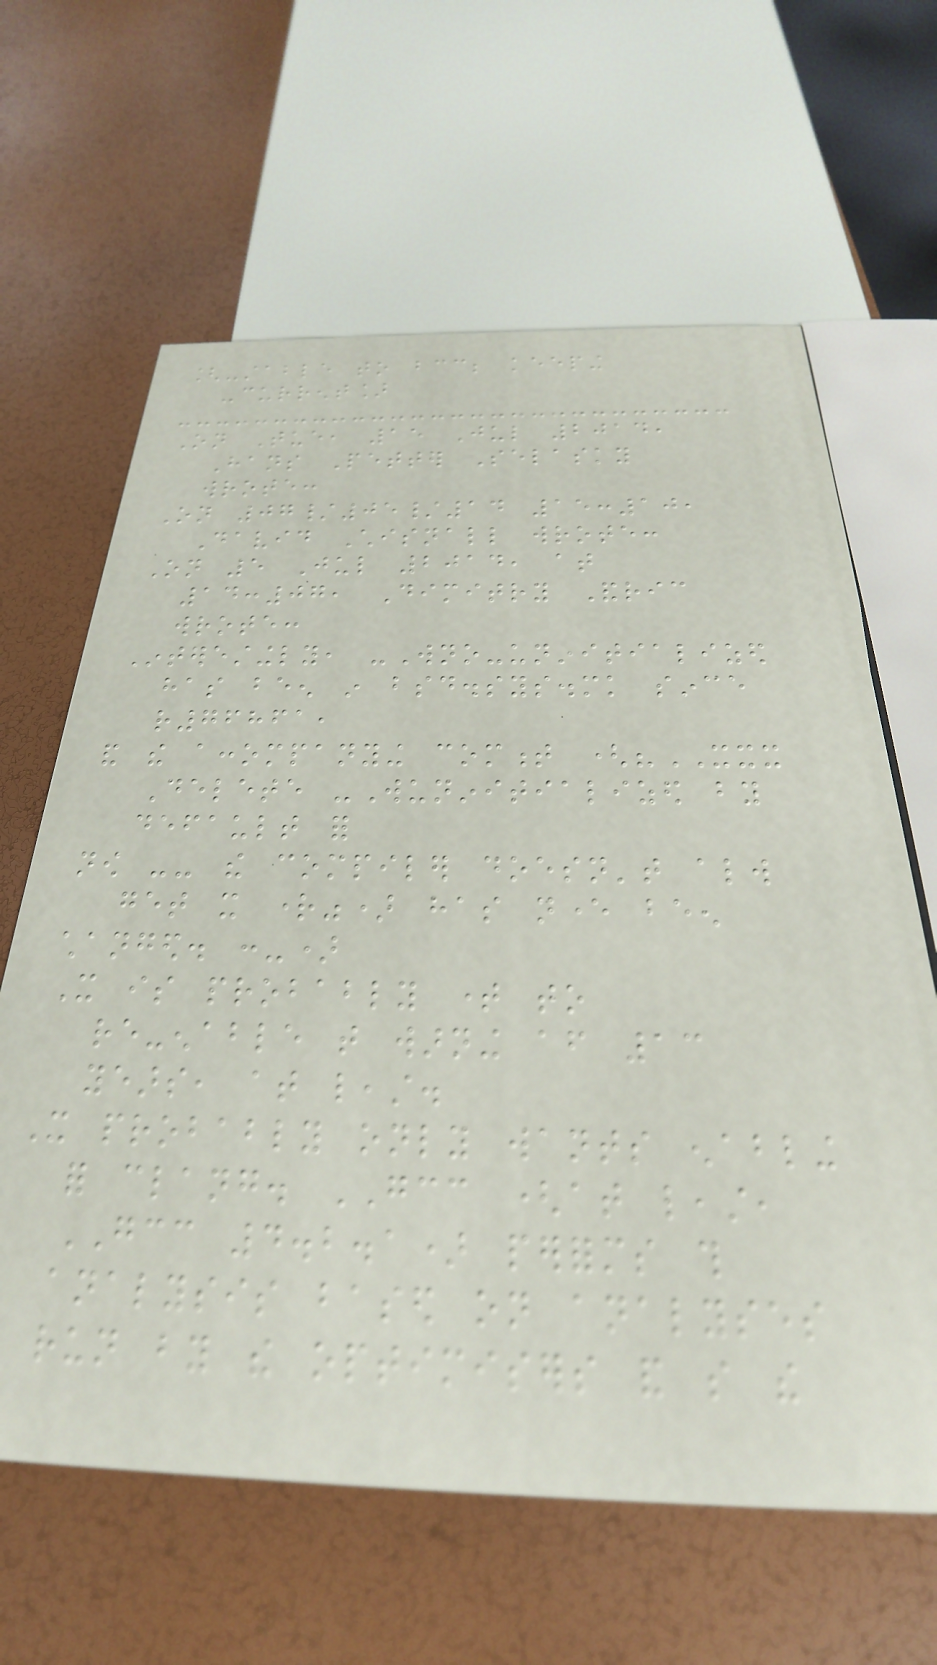[-stable to bcc; keeping
-current]
On Tue, 15 Jul 2014,
Hans Petter Selasky
wrote:
On 07/05/14 15:10,
David Chisnall wrote:
On 5 Jul 2014, at
14:07, Dimitry Andric
wrote:
Interestingly, -Wno-uninitialized
has been in bsd.sys.mk since
r76861,
and the accompanying comment ("XXX
Delete -Wuninitialized by
default for
now -- the compiler doesn't always
get it right") has never been
changed. :-)
It is probably time to
re-enable that warning after 13
years, at least.
It probably only wants enabling
for clang. GCC (at least,
GCC 4.2.1) performs this
analysis based on analyses
run by the optimisers and so the
